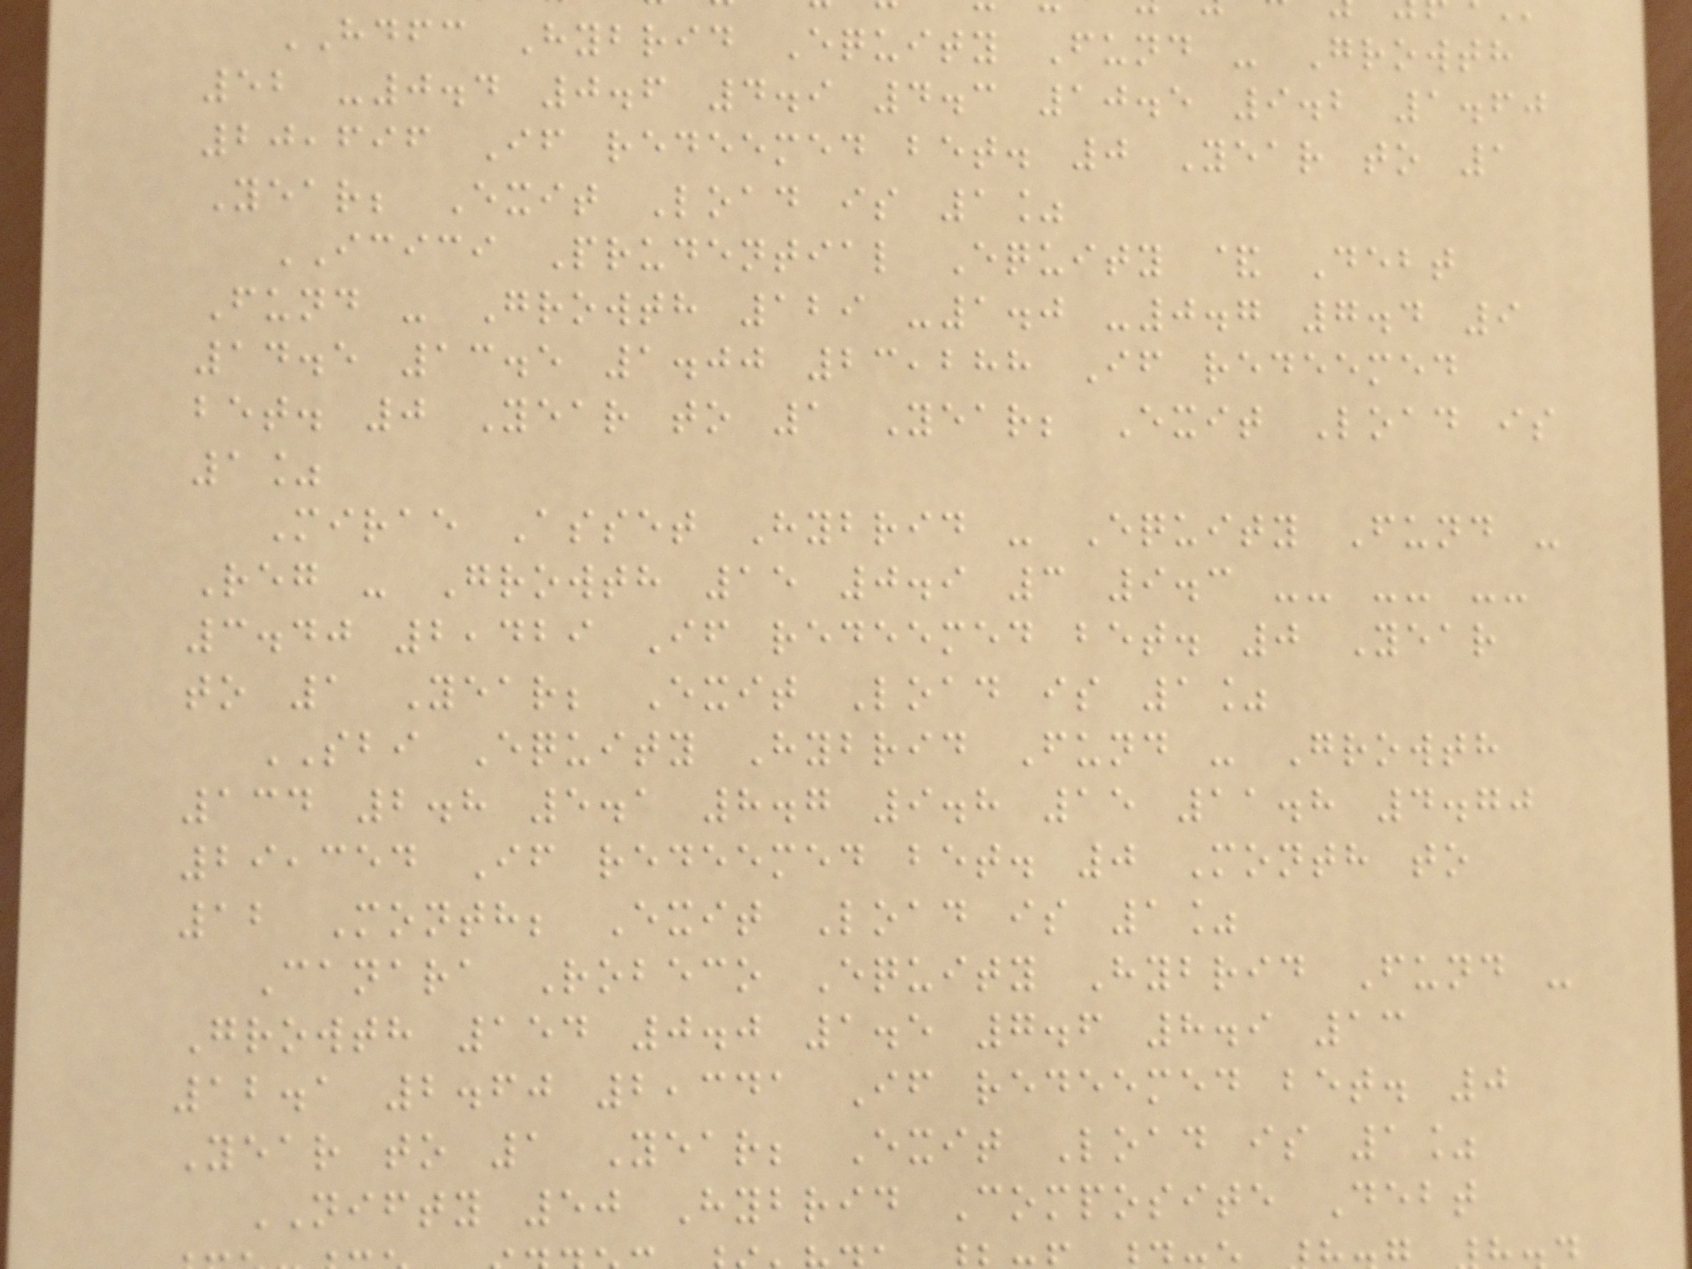HDFC Hybrid Equity Fund - Growth
52 -0.4 0.6 4.9 4.3 10.5 9.2 1.60
20,696 If redeemed bet. 0 Year to 1
Year; Exit Load is 1%
ICICI Prudential Equity & Debt
Fund - Growth 129 -1.0 -0.7 7.4 9
14.5 13.5 1.00 23,288 If redeemed
bet. 0 Year to 1 Year; Exit Load is
1%
Mirae Asset Hybrid - Equity Fund -
Reg - Growth 15 0.9 3 9.3 -- -- --
3.40 2,429 If redeemed bet. 0 Year
to 1 Year; Exit Load is 1%
SBI Equity Hybrid Fund - Growth
134 2.8 5.1 8.7 9.8 15 11.8 4.70
29,354 If redeemed bet. 0 Month to
12 Month; Exit Load is 1%
Canara Robeco Equity Hybrid Fund -
Growth 154 0.0 1.5 7.6 8.9 13
12.1 2.60 2,341 If redeemed bet. 0
Year to 1 Year; Exit Load is 1%
NIFTY 50 Hybrid Composite Debt
